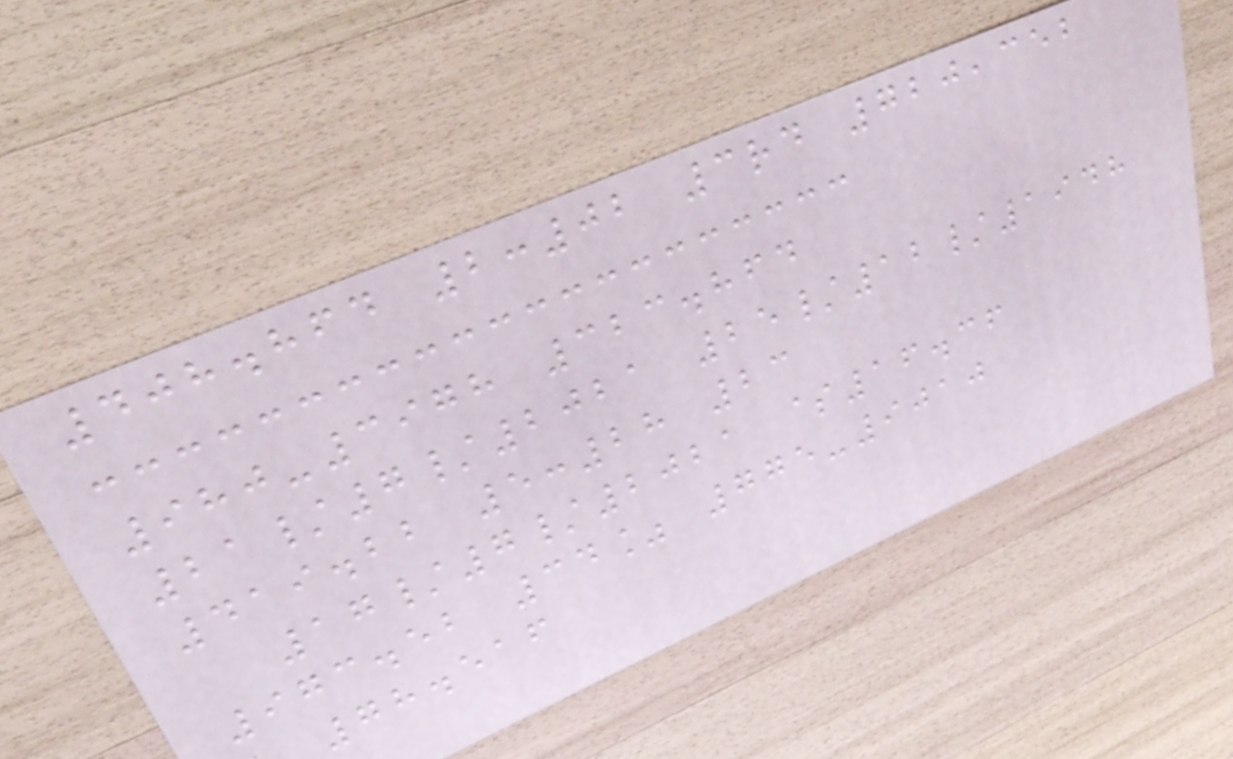408.864 2:02 3rd 720,352
980-3978 323.864
21/7/2021 25/12/1948
419.22 5:28 23
17/7/2021 $16.36
973.52 34% 775-9010
78.516
